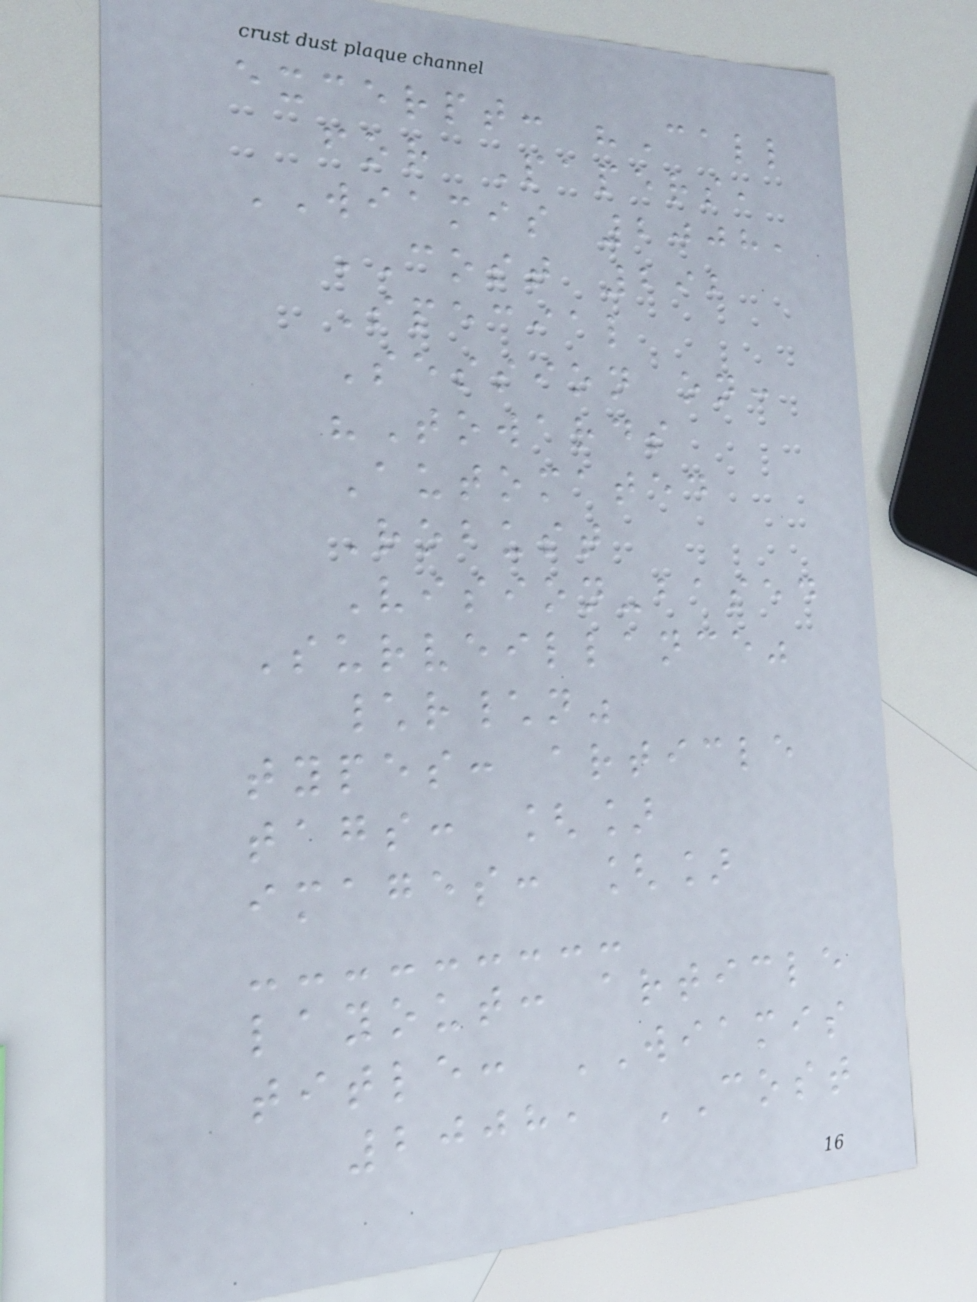excerpt: "Call
for Papers,
WIAMIS 2008,
COST 292
Special
Session on:
"Towards
Automated
Robust
Vision-based
Surveillance"
\r\n"
types: article
tags: []
images: []
layout: article
title: WIAMIS
2008, COST
